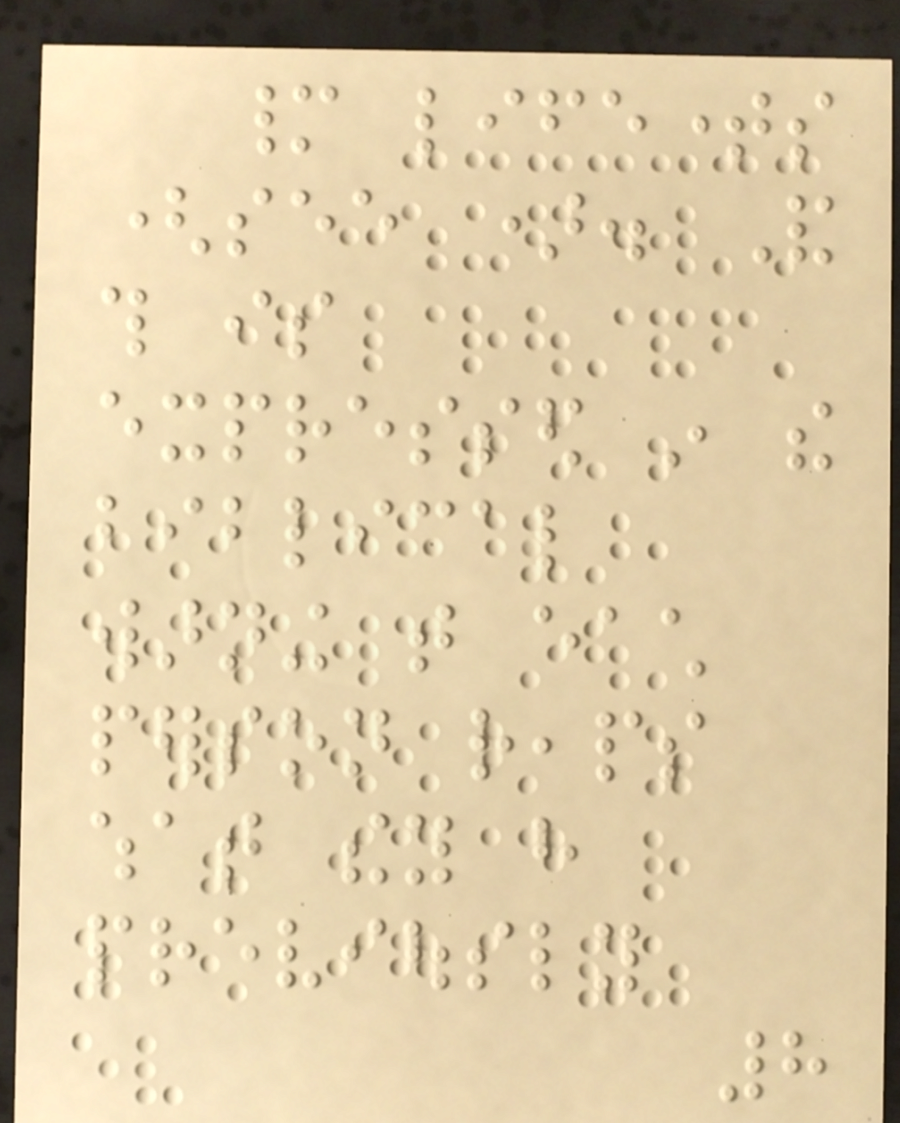many lifetimes
(see ). And
this is
expressed in the
biblical
warning that each
person reaps
what they have
previously
8
